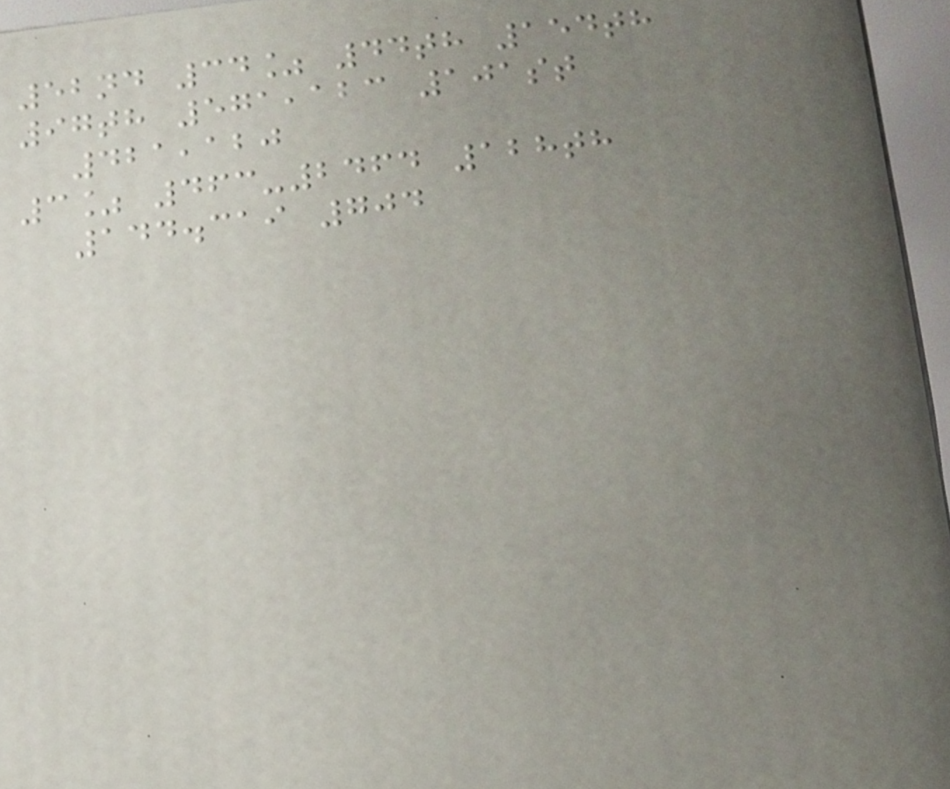52nd 34% 44th 154th
97th 571,123 101st
421,120
3% 463-2464 128th
144.319 704
